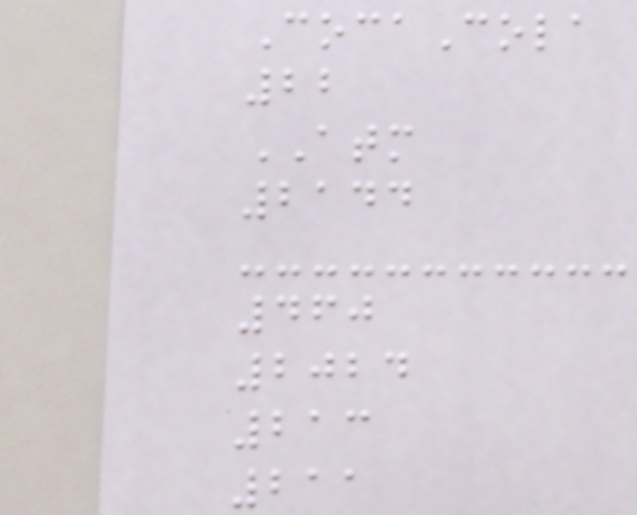CocaCola
22
ATM
2144
460
2024
213
211
